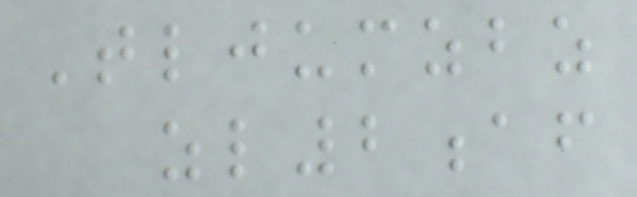Tljumzbz
zl2af
